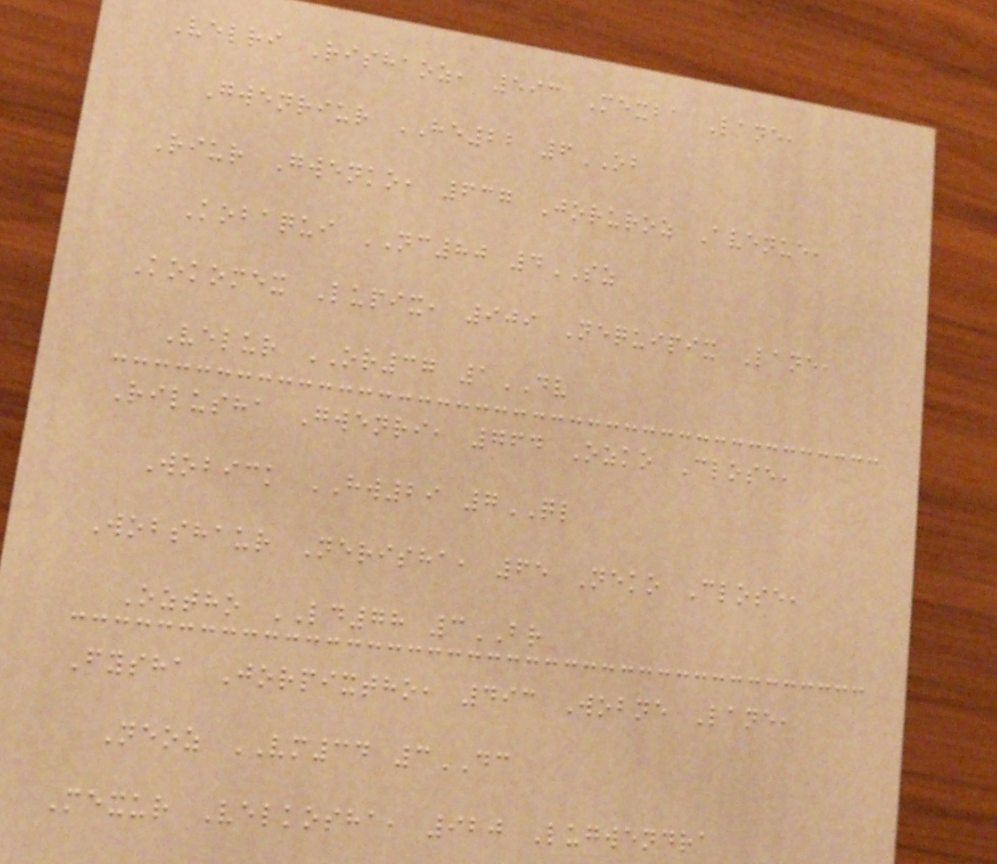Velri Rishaoz, 593 Mexba Lane,
Gwenriur HE22 6OB
Riur Gwenko, 637 Joruroz Avenue,
Kobaqui NC80 4SZ
Kokomex Lupix, 909 Nequipix Lane,
Velur OR37 1DV
Rilusha Gwenri, 764 Ozko Close,
Wobick HW29 7QL
Wobshaur Nerisha, 65 Neko Close,
Oztho LD78 3BR
Fysha Jorpixtho, 493 Wobne Lane,
Neoz VM34 3DC
Mexur Velkosha, 920 Lugwendra
